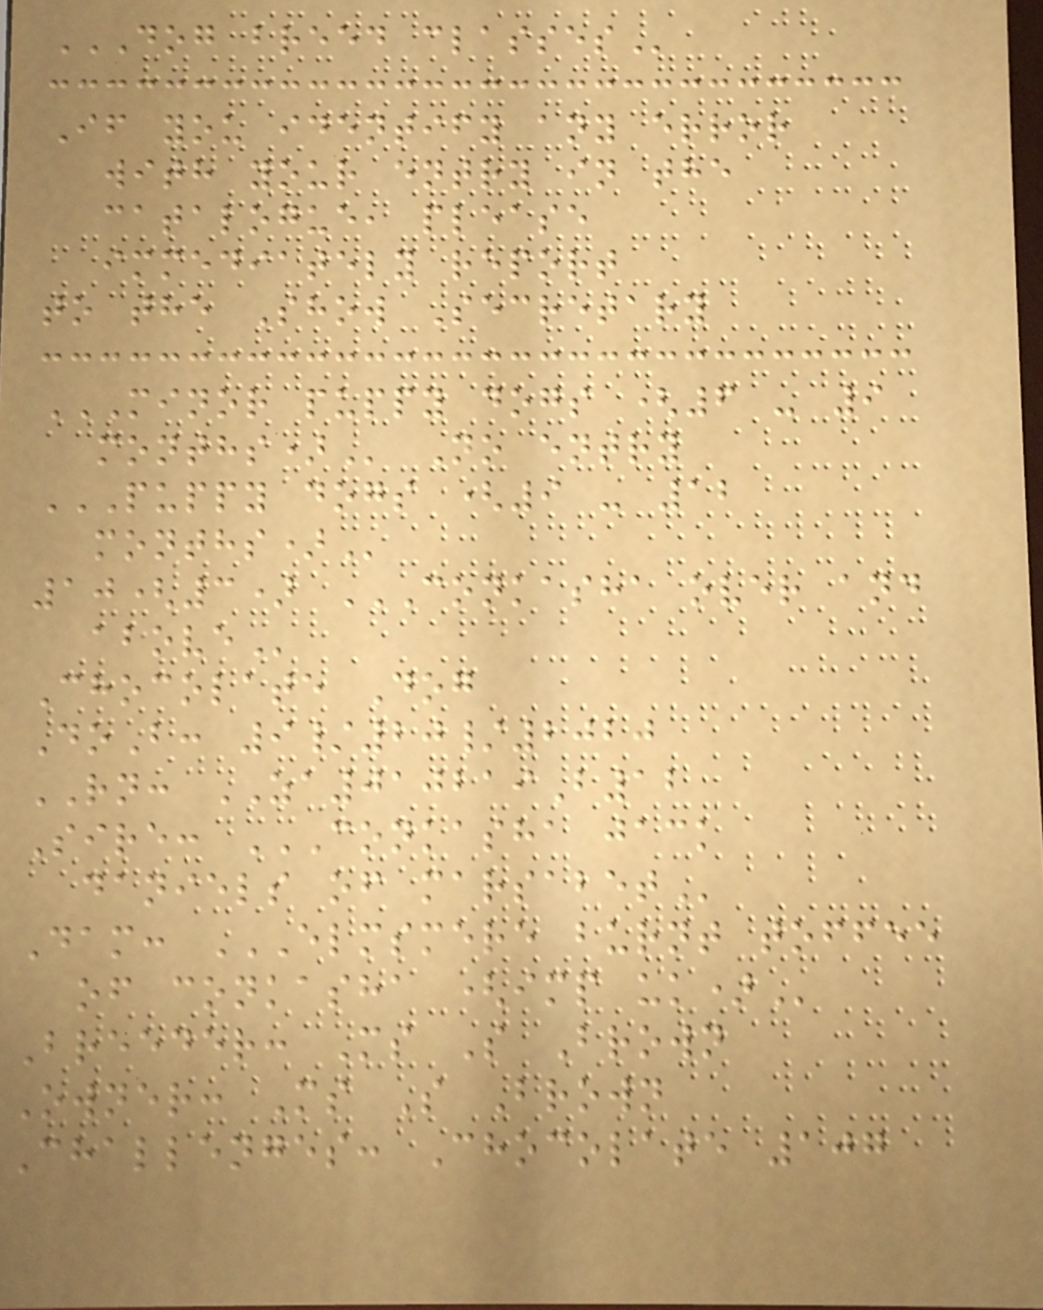DOG BREED CLASSES
If you identify any error
with your entry in the
catalogue, please
immediately report
to the Show Secretary
MINOR PUPPY DOGS (6 - 9
MONTHS) No entry
PUPPY DOGS (9 - 12
MONTHS)
10(3) CONKASHA OVER AND
ABOVE
Chocolate Dog
DoB: 9/20/2020
RN: ZA010219B12
Sire: CONKASHA JACK
DANIELS OF MARSABET
Dam: ELMSMERE BURNT TOFFEE
OF CONKASHA (IMP UK)
Breeder: Ms S Brown
Owner: Ms S Brown
Challenges: Chocolate 107
